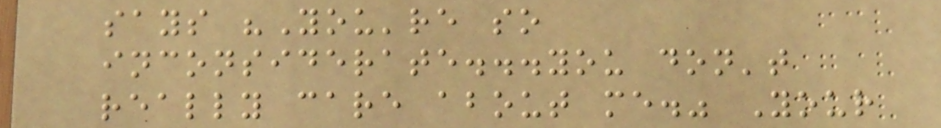says "You're so
inconsiderate...you don't
really care about me." Your
